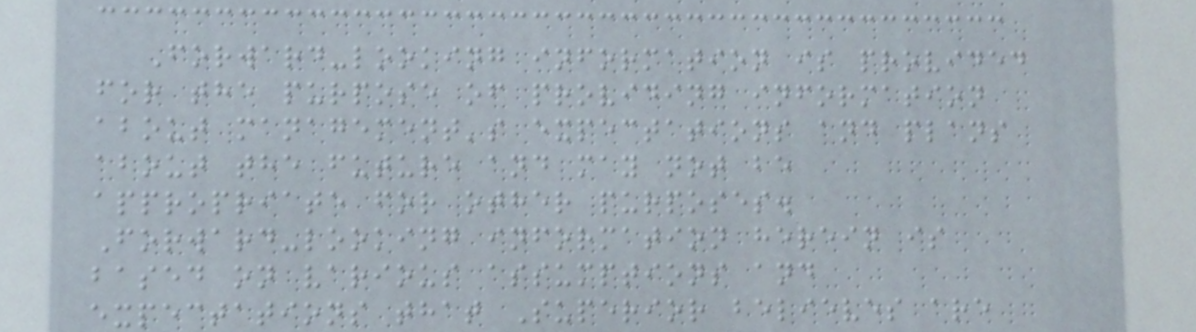Forward-looking information is provided
for the purpose of providing information
about management's expectations and plans
about the future and may not be
appropriate for other purposes.
Forward-looking information herein is
based on various assumptions and
expectations that Superior believes are
